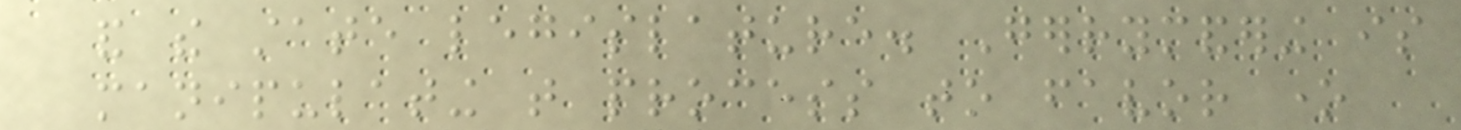and the state legislature. Gerrymandering is
manipulating that process to favor one
